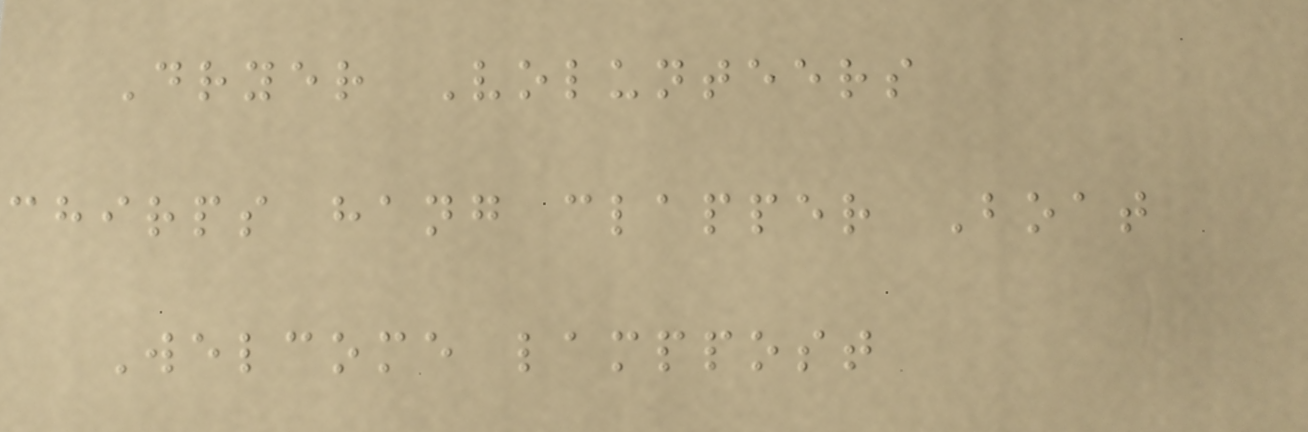Dryer Volunteers
chirps hang clapper Boat
Welcome lamppost
